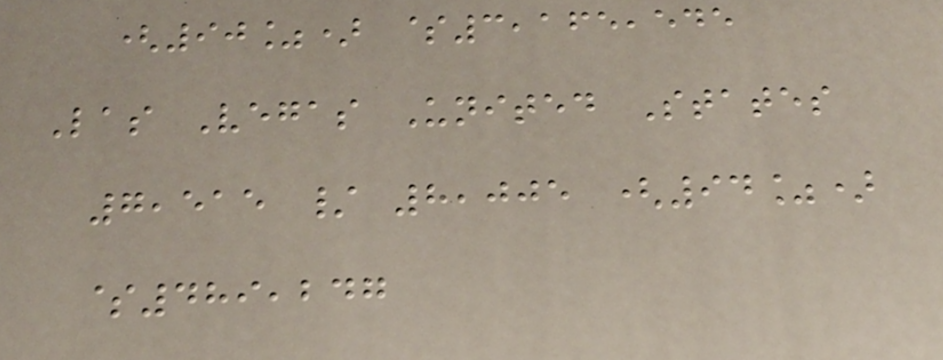(90%) $3,165,545
Las Vegas United States
7,515 / 8,005 (94%)
$489,247
